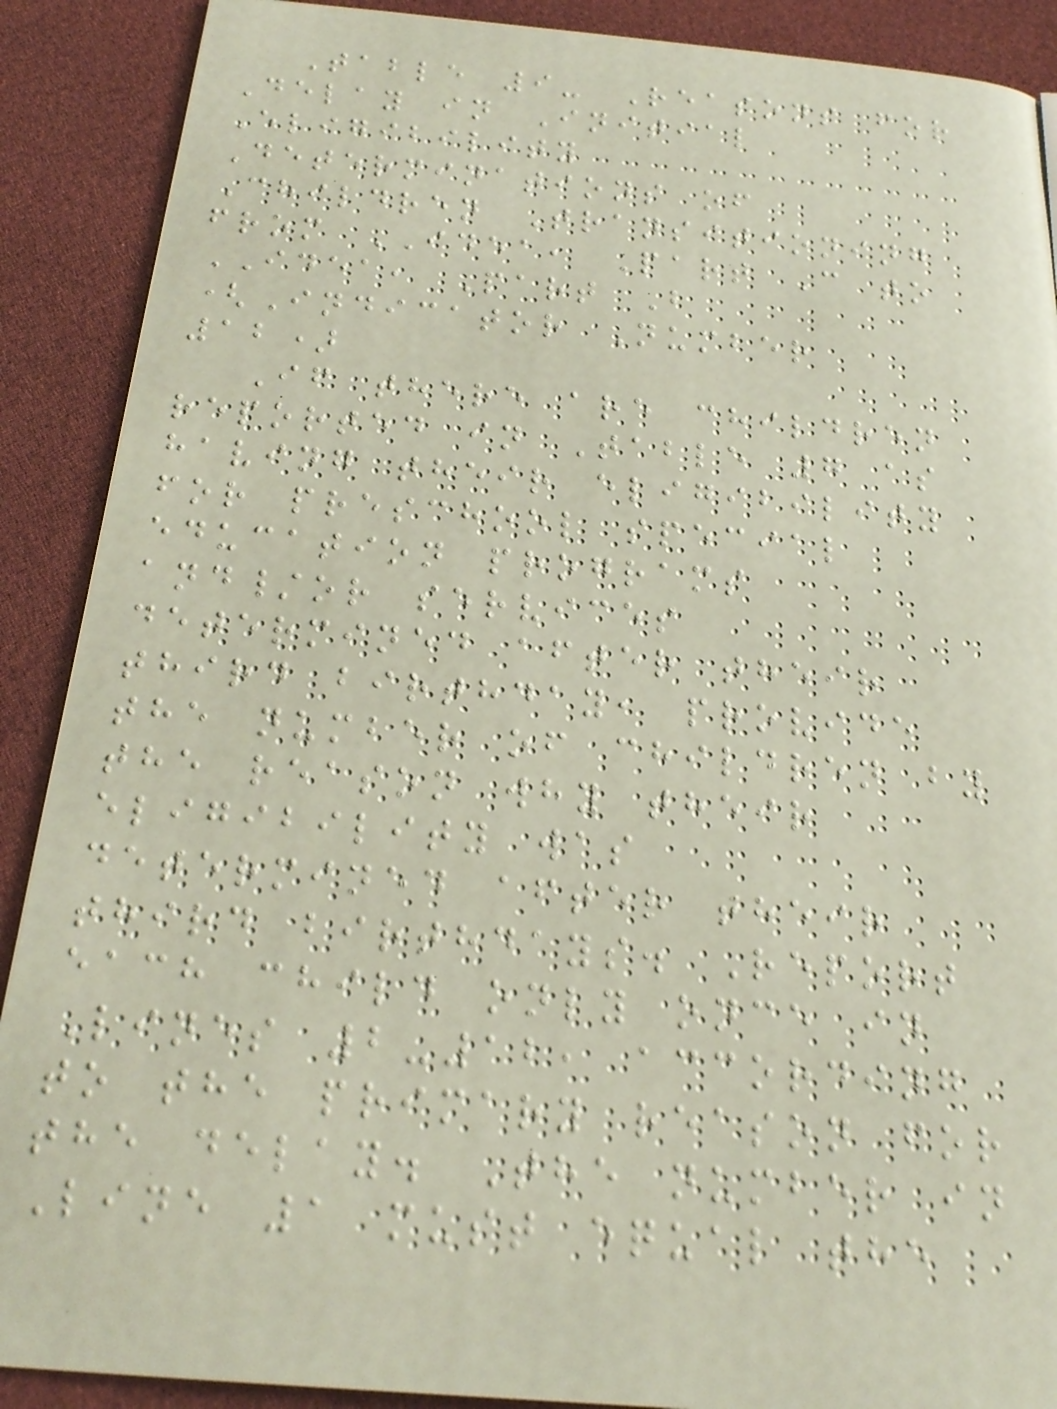Table 9- Reasons for
Delay in Initial
Eligibility
Determinations of
Children Transitioning
from IDEA, Part C to
IDEA, Part B
(Indicator Number
12)
If there are children
reported in Table 7 as
having their eligibility
for preschool special
education programs
and/or services
determined after their
third birthday, provide
the number of children by
the reason why their
eligibility was
determined after their
third birthdays. Report
each child only once in
Lines 2-12, according
to the primary reason for
the delay. The number in
Line 1 must equal the
